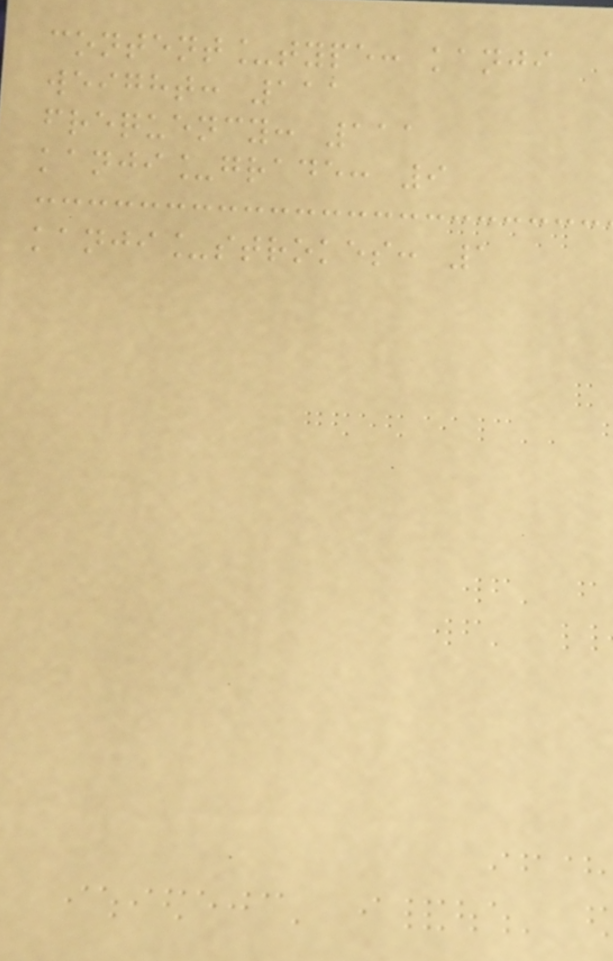content_type: kanji
weight: 111
frequency: 111
kanji_grade: 9
kanji_strokes: 1
